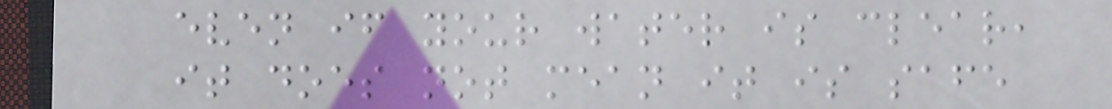even if your water is clear,
it does not mean it is safe
